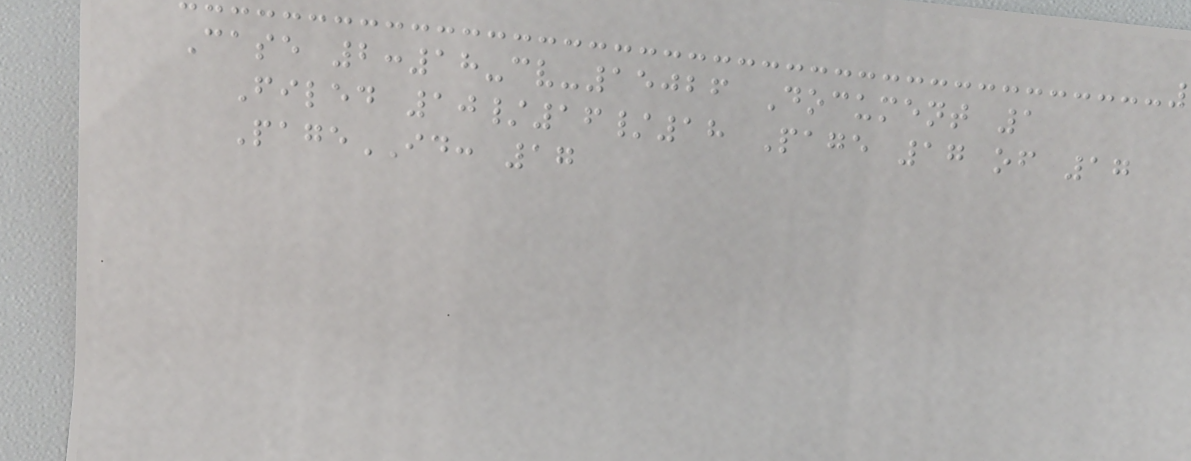Case 2:18-cv-15026 Document 1
Filed 10/16/18 Page 17 of 17
PageID: 17
